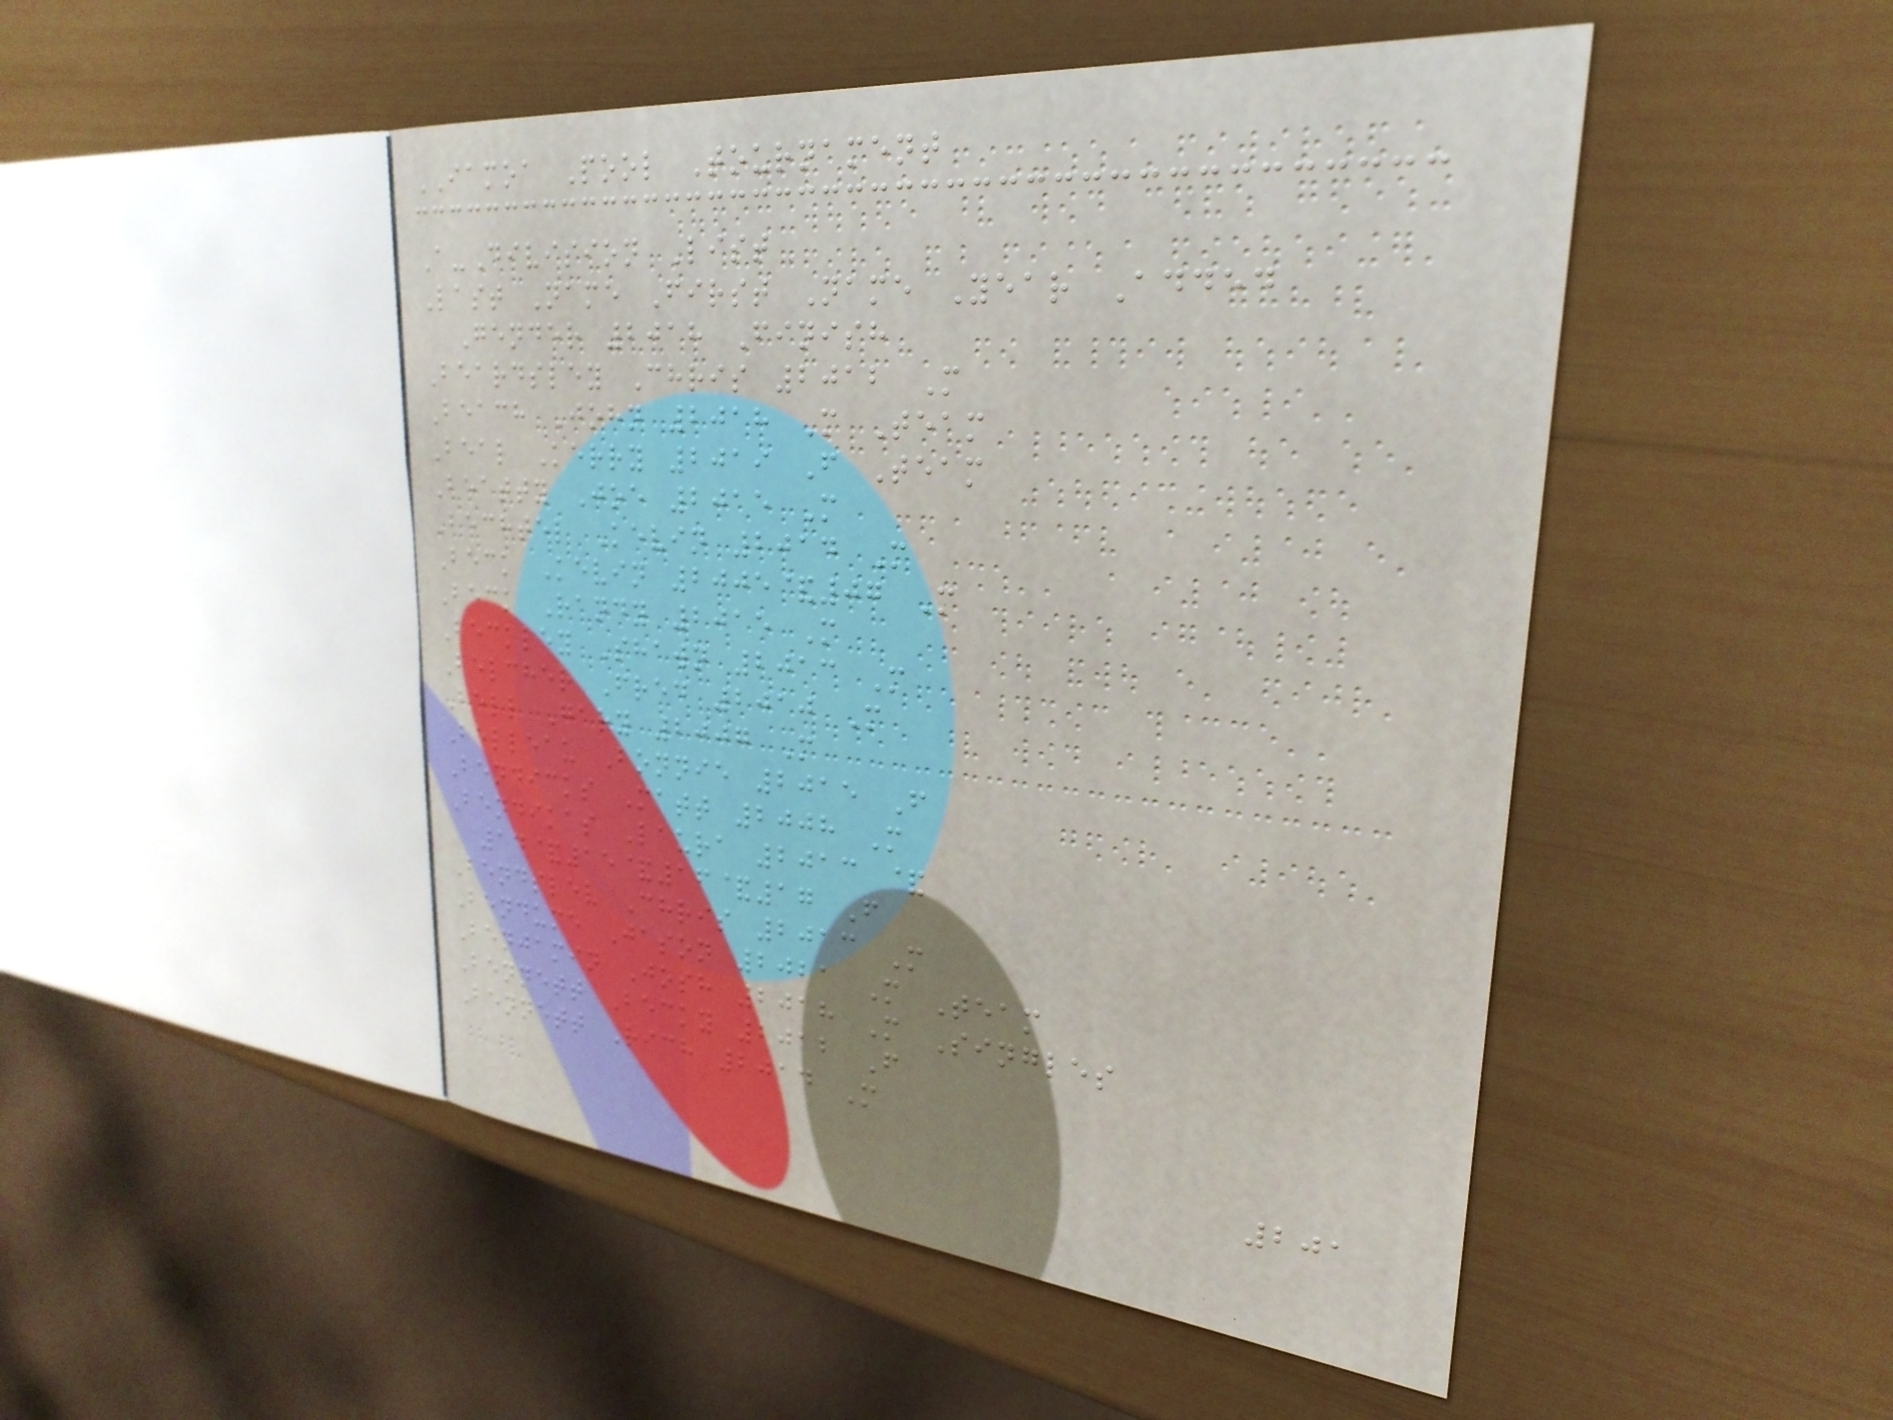IAMOA Pool Tournament
A-Division List
Last Name First Name Year Added
Gender 2018 Finish
Beardsley Chris 2012 M
Beach John 2018 M Team
Beal Kerry 2019 F Team
Beatty Joe 2015 M
Bechtel Kevin 2014 M
Beck Kevin 2005&07 M
Beck Randy 2015 M
Beckley Shawn 2013 M
Belcher Fred 2010 M
Bell Gary 2007 M
Belleau Bonnie 2015 F
Bendicks Matt 2008 M
Bendikas Laura 2013 &
14&15&16&17 F
Bendslev Chris 2013 M
Bendume Jason 2021 M Team
Benjamin Josh 2018 M Singles
Bennett Becky 2012 F
Bennett Rich 2014 M
201
